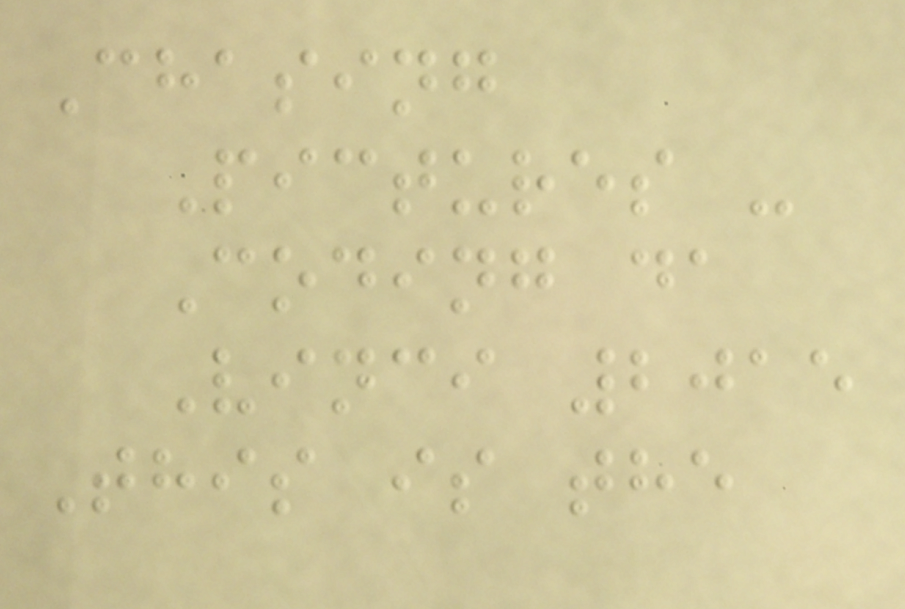Chasing
Pictures -
Coding da
Vinci 2015
This is the
